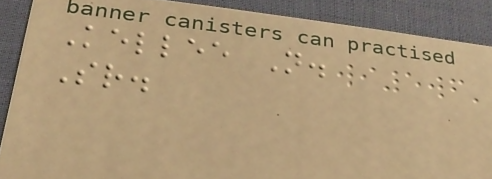Kellee N.
Sr.
